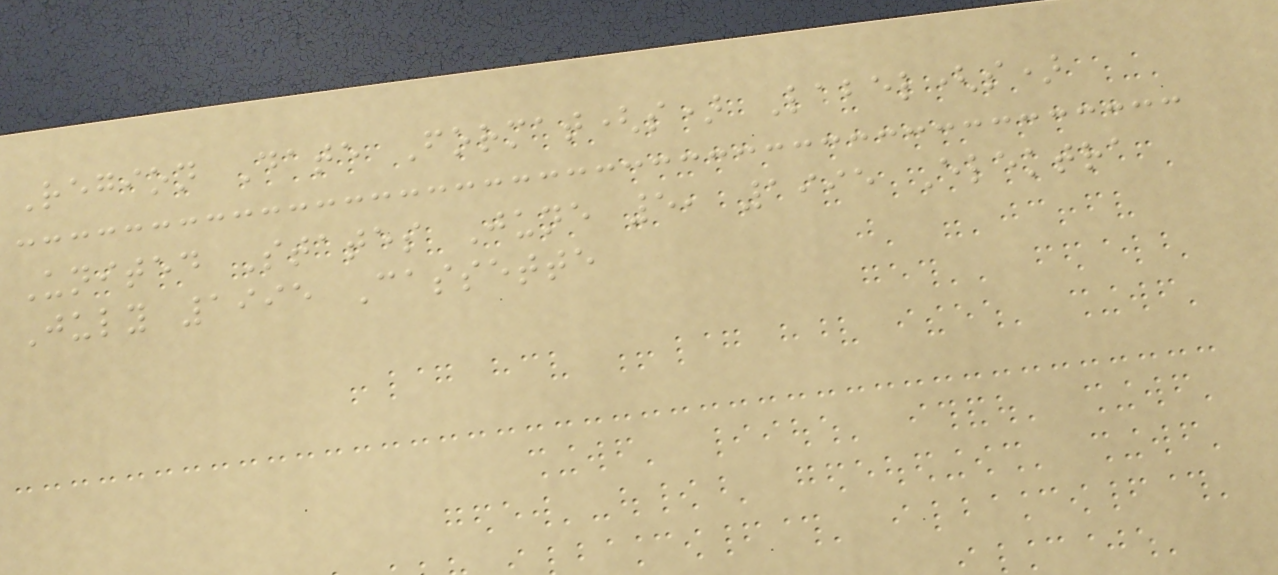Region Date Format(s) Label(s)
United States June 5, 1995 Elektra
July 1995 Cassette
